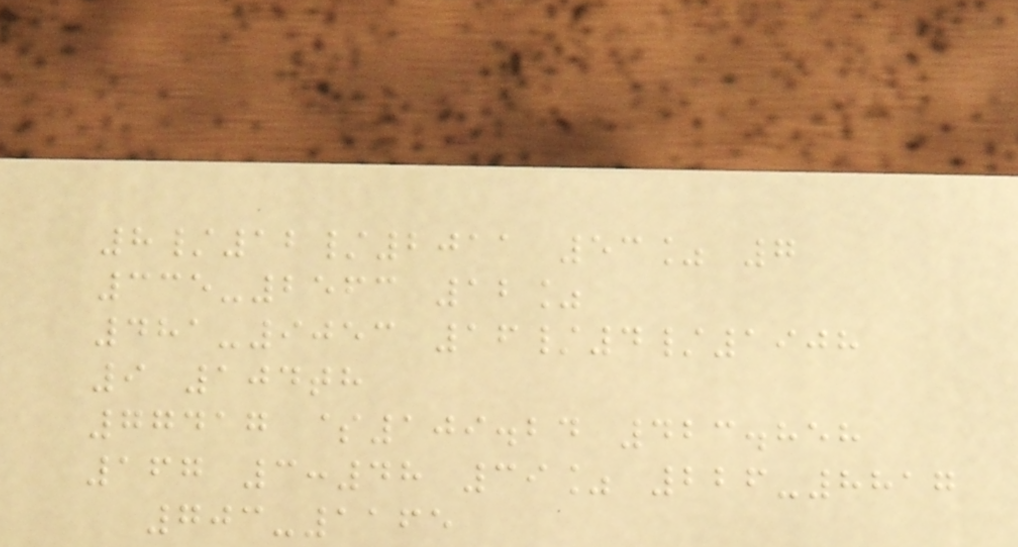8/12/2011 53% 7
335-2563 12%
481-9053 16/4/1908
9 104th
77417 $109.24 423.858
167 3:48 39% 226-8817
703-1165
